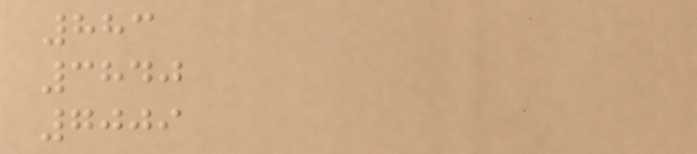883
3840
7009
